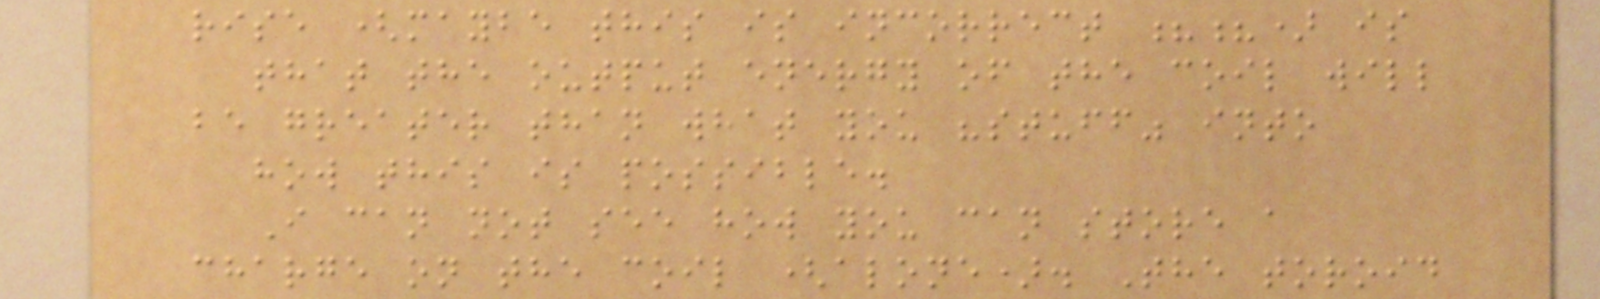rise (maybe this is incorrect ??) is
that the output energy of the coil will
be greater than what you "stuff" into
how this is possible.
I can not see how you can store a
charge on the coil (alone). The toroid
